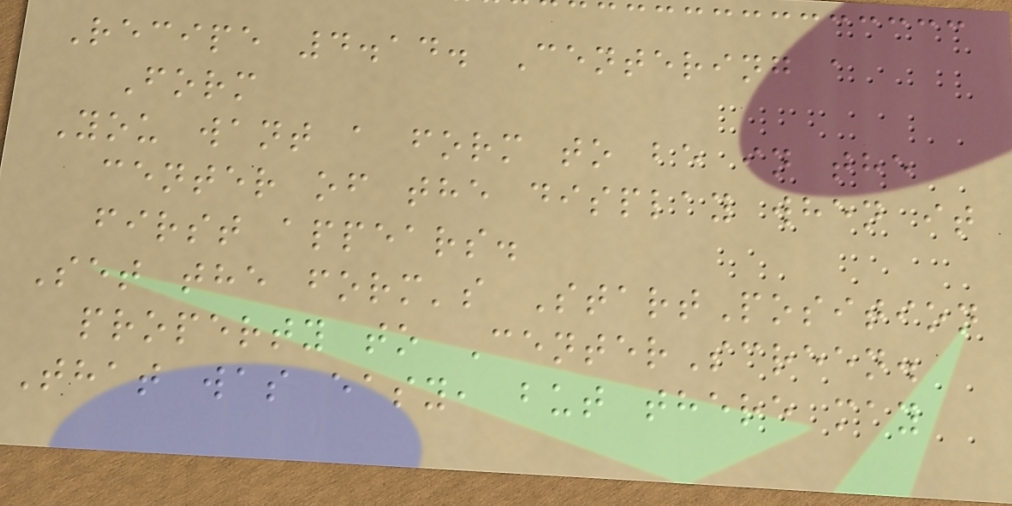Recipe 4.14. Centering a
Form
You want a form to be in the
center of the display when it
first appears.
Set the form's StartPosition
property to CenterScreen.
That was easy, but there may
